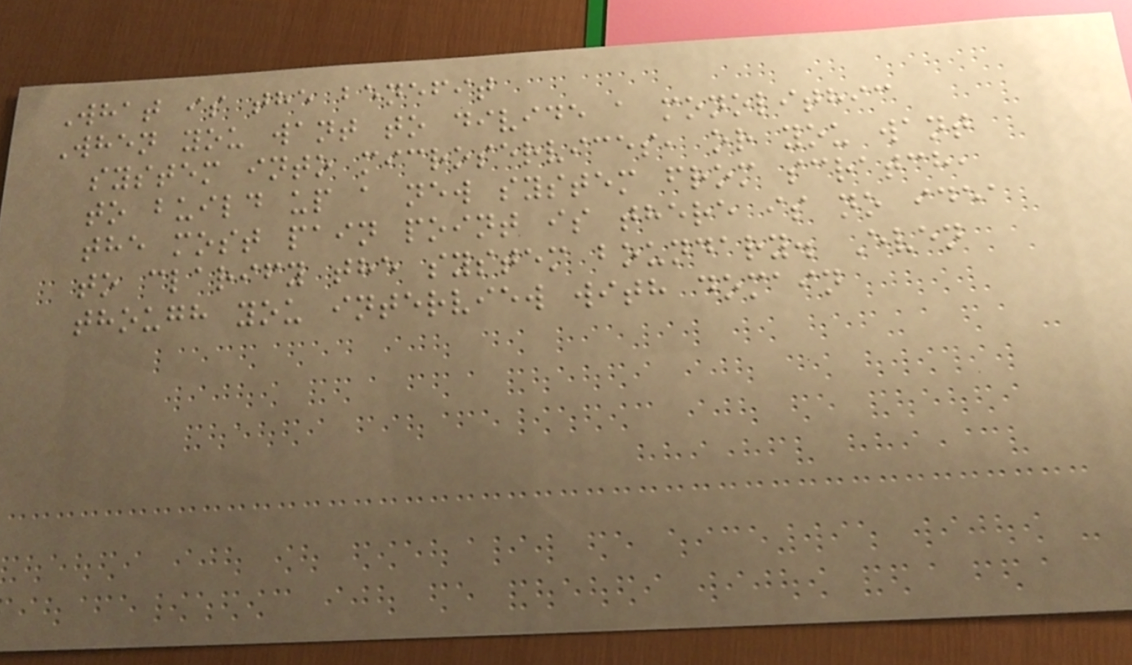What is the benefit
When you want to divide a monolithic
system into microservices, or you want
to build up a new system from scratch,
the most pain point is there is no idea
to clarify the system boundary. Even
though you interview with domain
